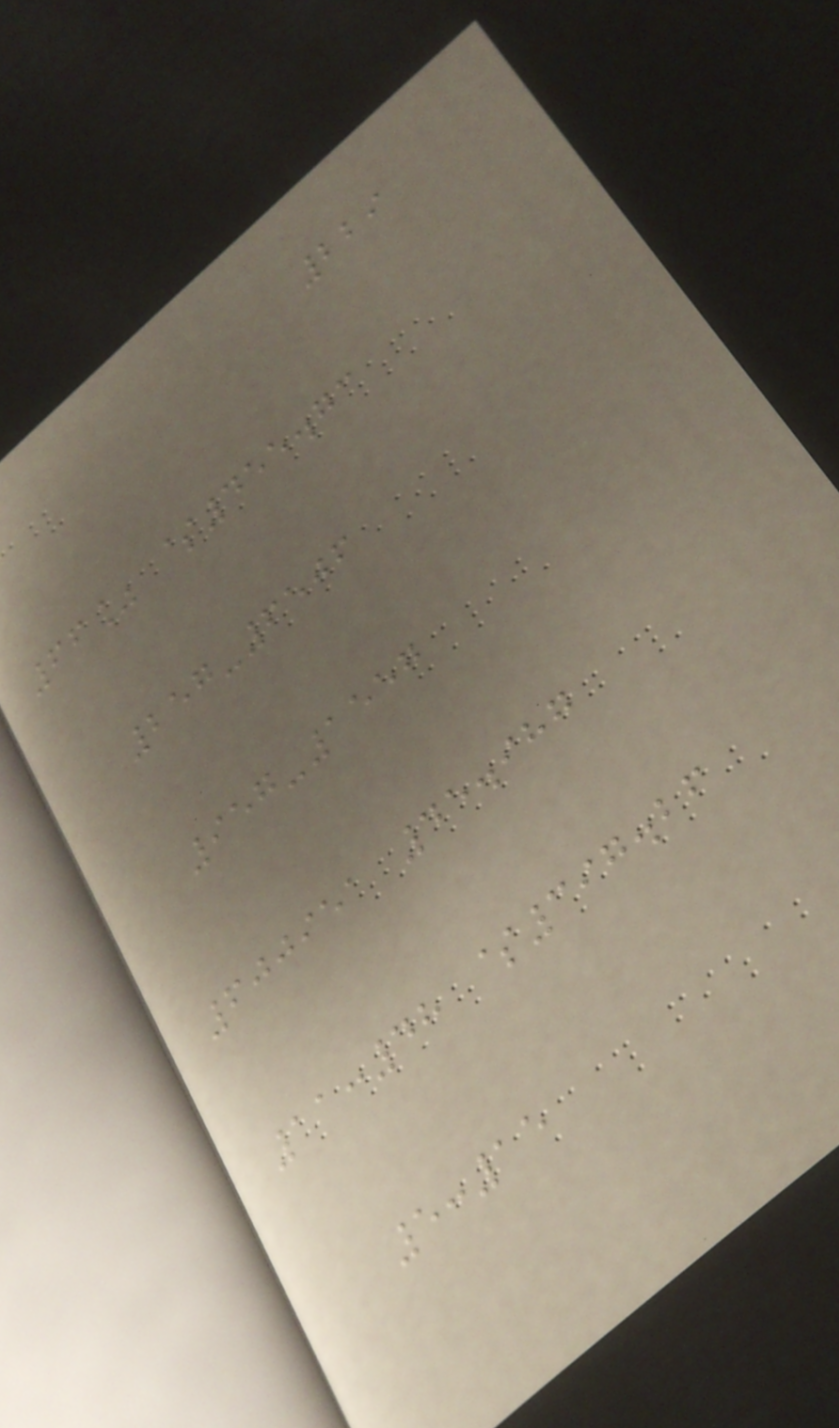229
66% $455.73
257-6506
957-1557
600951 45.987
11:48 $397.26
5:15
